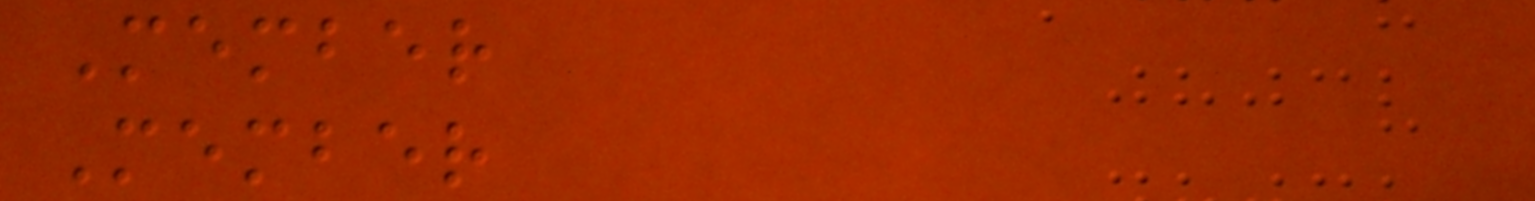Member
Member
